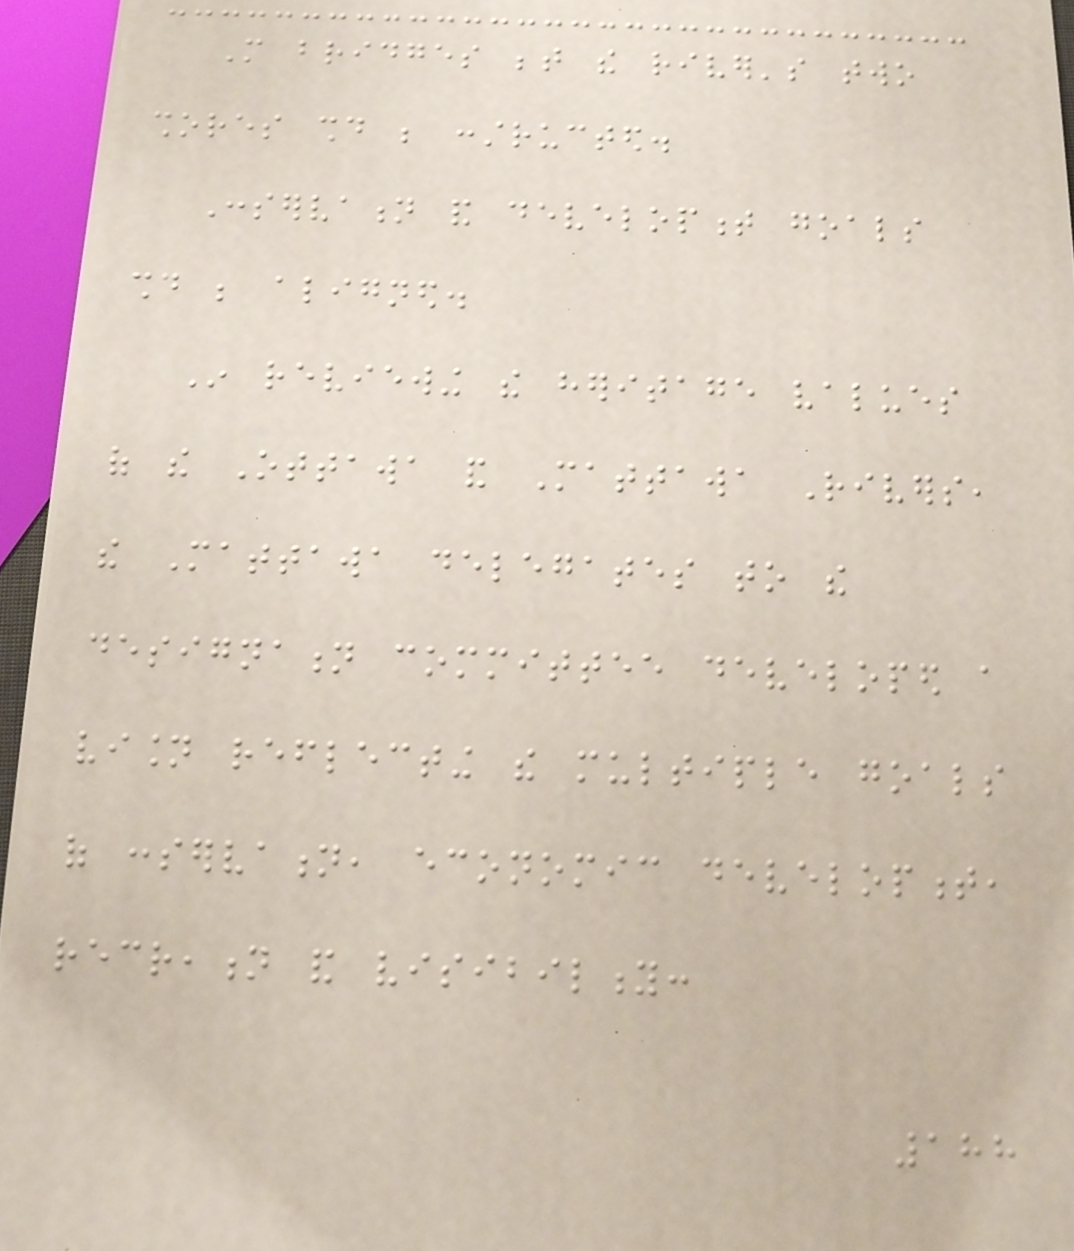More bridges between the river's two
shores should be constructed.
Conservation and development goals
should be aligned.
In reviewing the heritage values
of the Ottawa and Mattawa Rivers,
the Mattawa delegates to the
designation committee developed a
vision reflecting the multiple goals
of conservation, economic development,
recreation and visibility:
188
